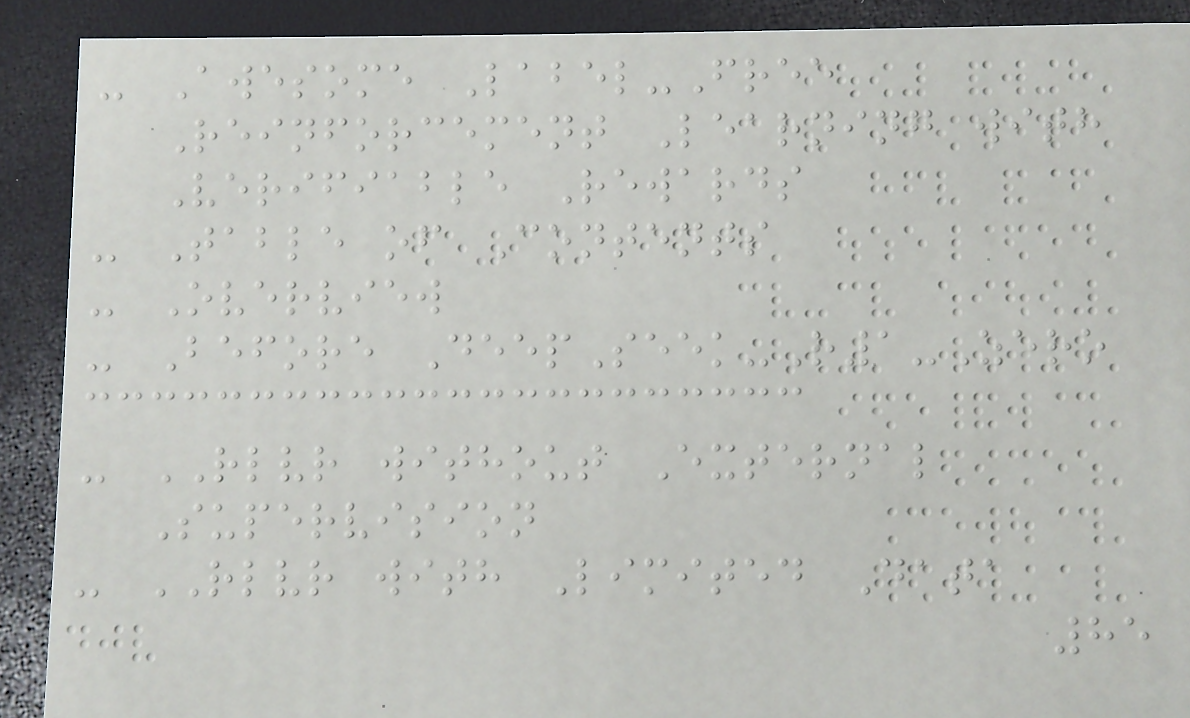- Awesome Label-Free
Reinforcement Learning with
Verifiable Rewards
- Table of Contents
- Overview
- Before DeepSeek-R1-Zero
- RLVR without External
Supervision
- RLVR with Limited Data
85
